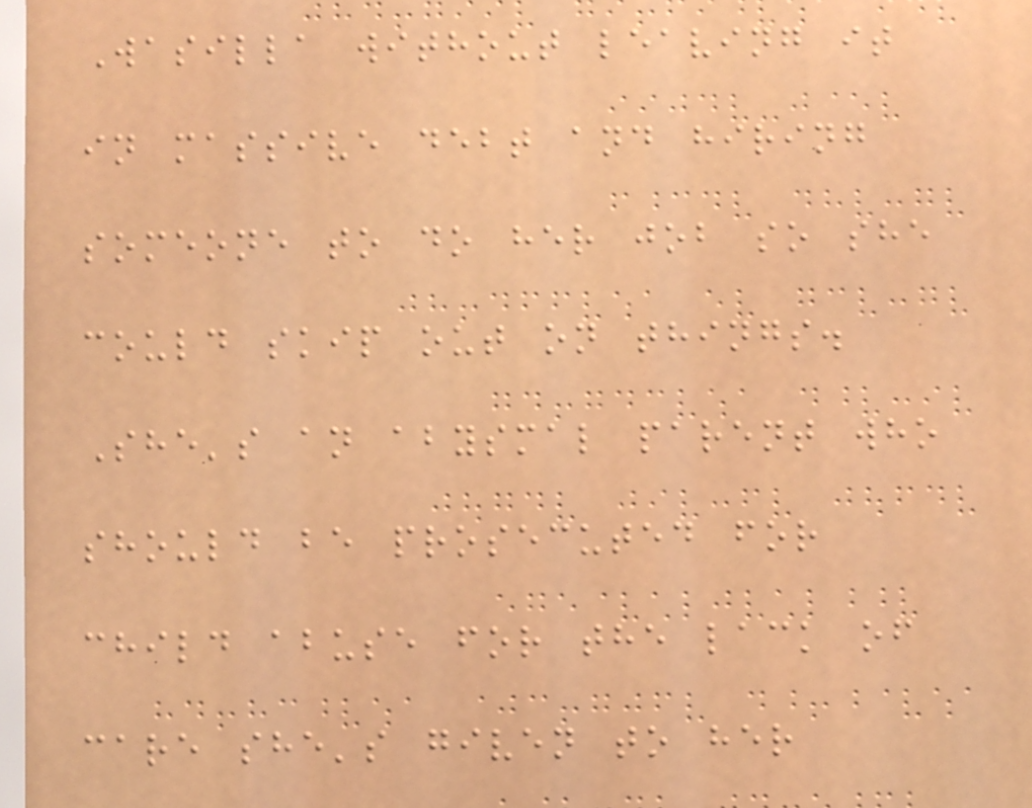Wasilla without leaving it
in massive debt and hiring
someone to do her job so she
could skip out on things.
She's an abysmal parent who
should be prosecuted for
child abuse for the lack of
care she's given to her
